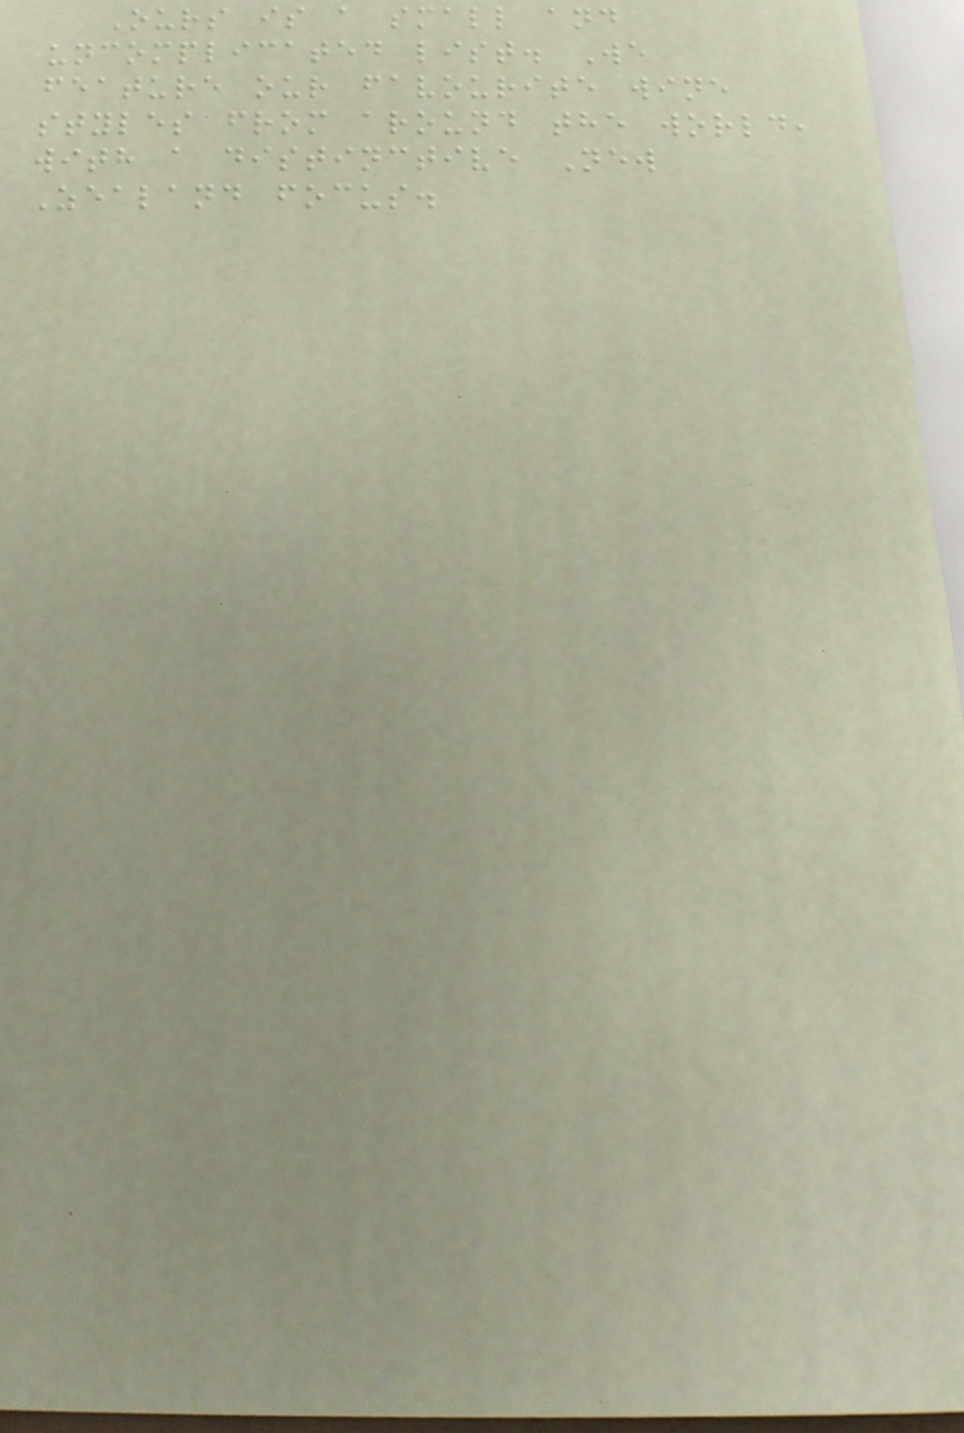Ours is a small and
uncomplicated list. We
feature our favourite wine
styles from around the world,
with a distinctive New
Zealand focus.
